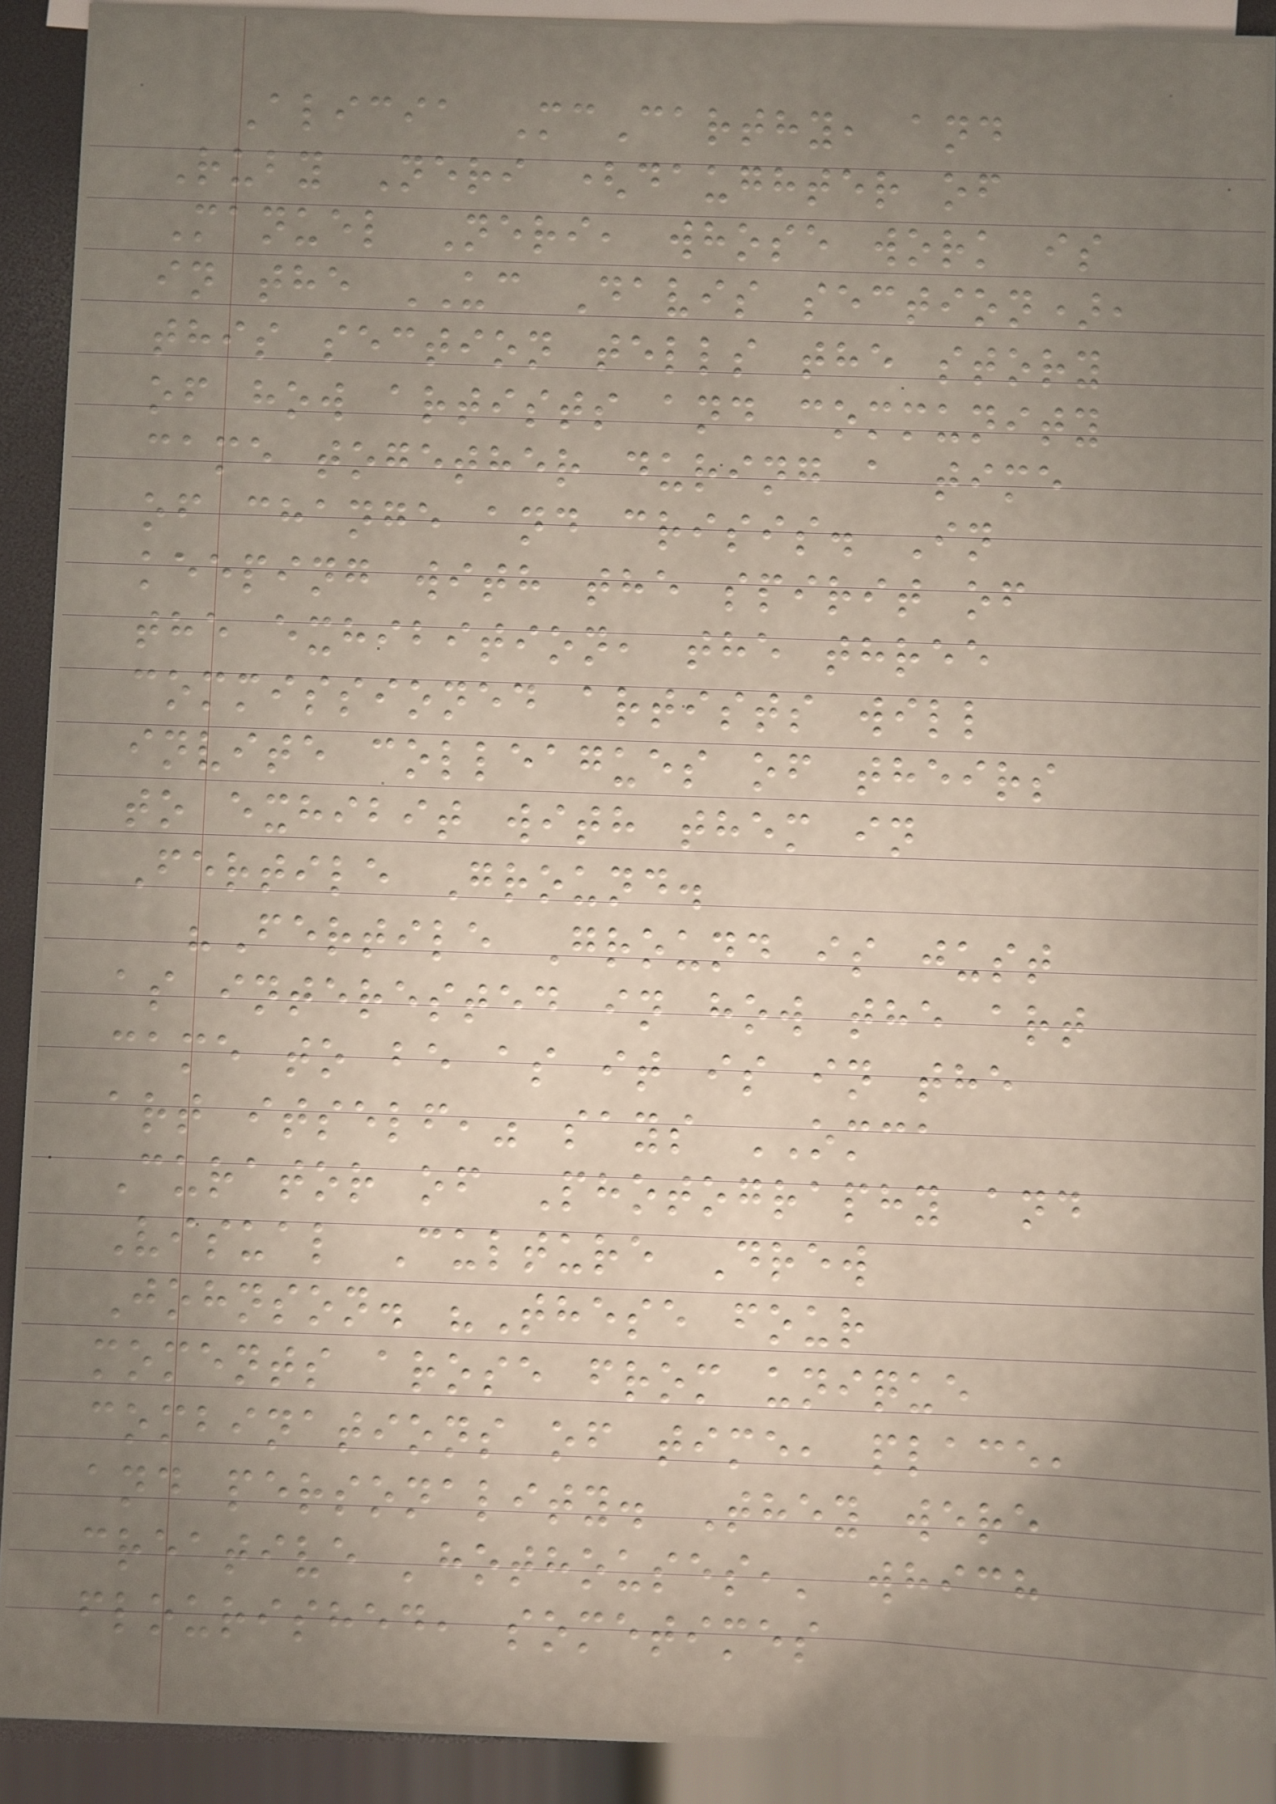Alicia McCarthy, and
Ruby Neri (daughter of
Manuel Neri, whose work is
in the UC Davis section),
this section tells the story
of how artists and community
came together during a time
of change and crisis. In
keeping with the spirit of
the exhibition, the three
commissioned artists will
invite colleagues of theirs
to exhibit with them in
Fertile Ground.
"Fertile Ground is just
as interested in how the art
came to be as it is in the
art itself," says OMCA
Curator of Photography and
Visual Culture Drew
Johnson. "These four
moments arose from unique
combinations of time, place,
and personality. They were
creative 'hothouses,' which
flourished, sometimes
